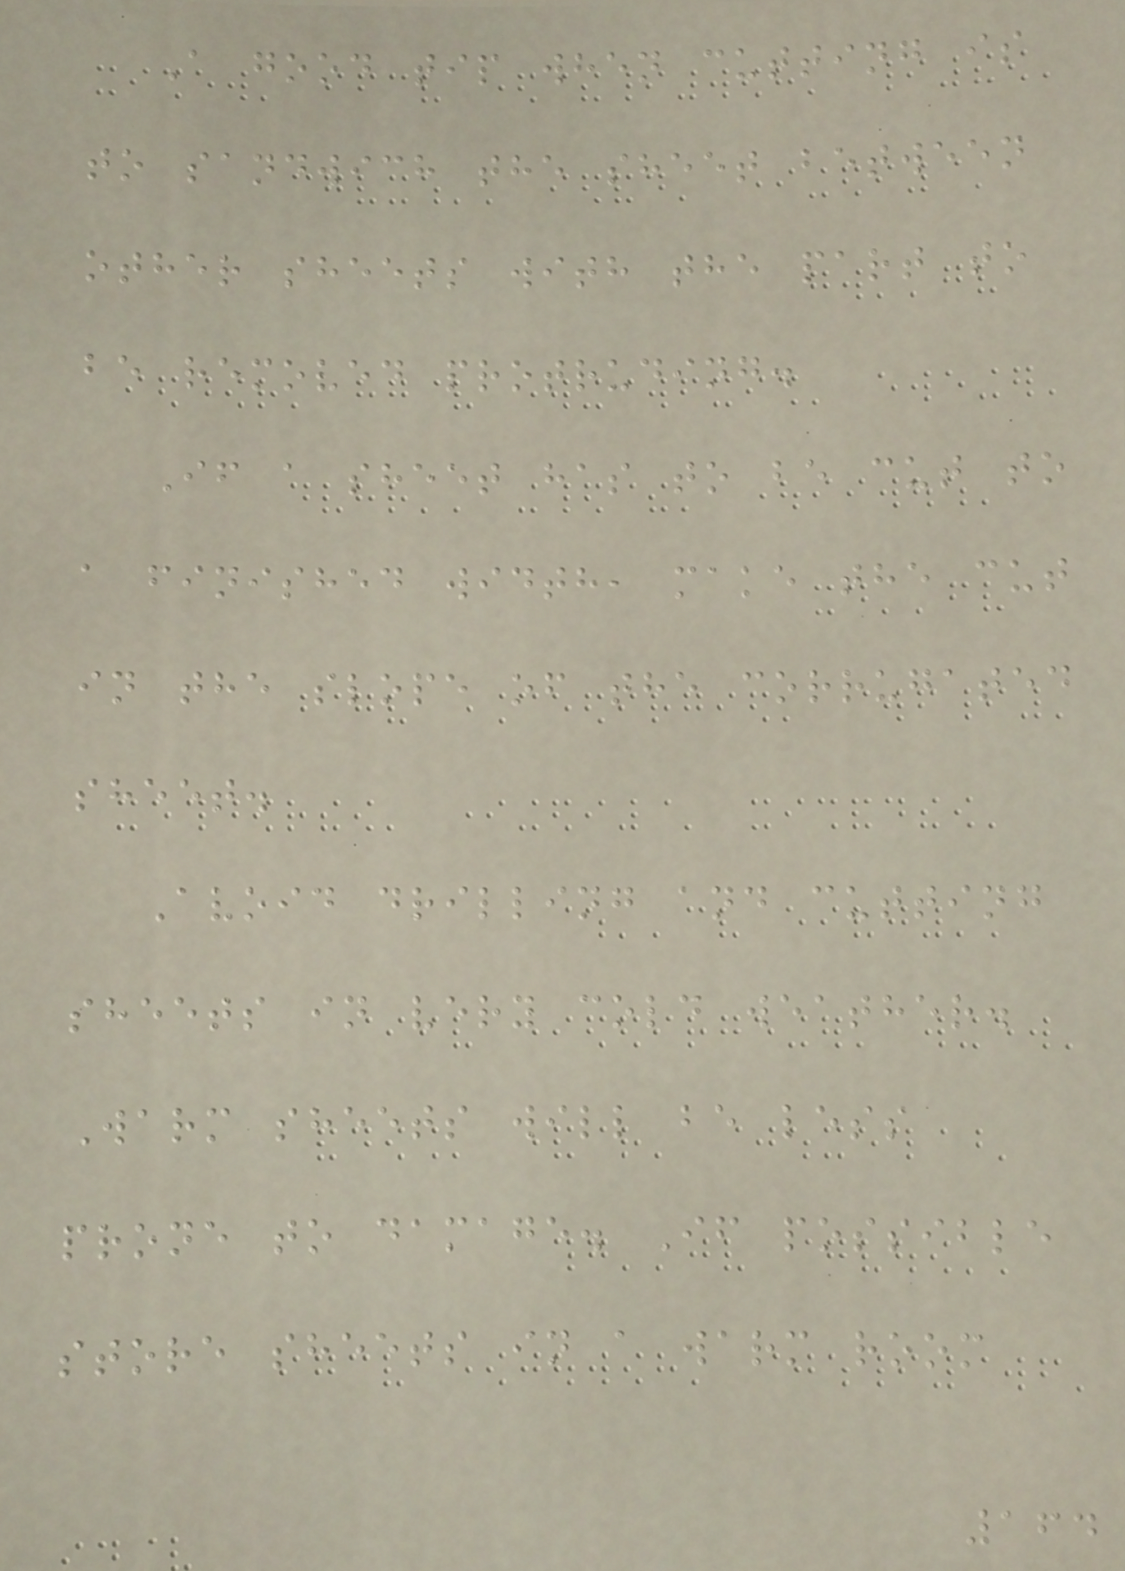A good tip when cutting is
to sandwich the sheet between
other sheets with the part to
be removed protruding.
If a sheet has to be cut to
a finished width, make the cut
in the slope of the corrugated
sheet.
Avoid drilling and cutting
sheets in very cold weather.
Warm sheets will be less
prone to damage. If possible
store sheets in a warm room
164
